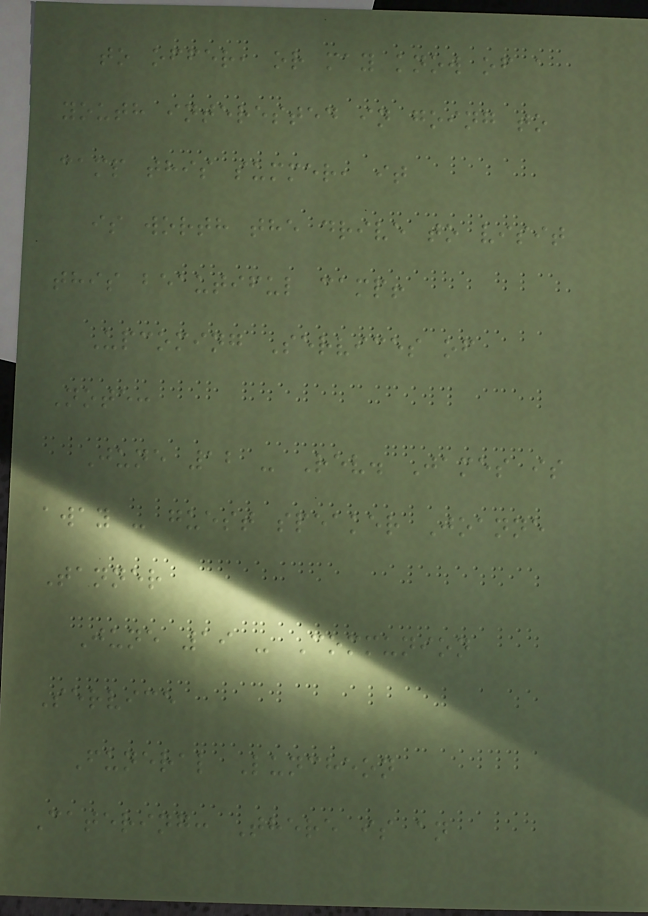to offer, or may know of a
youth interested in going to
camp this summer, it
is worth the drive to visit
this beautiful camp!
Upcoming Services of
Note:
June 12 - Rev. James is
away - guest speaker Joanne
Tanner
June 19 - Communion
Service
Funeral Luncheon
Catering: There is an
